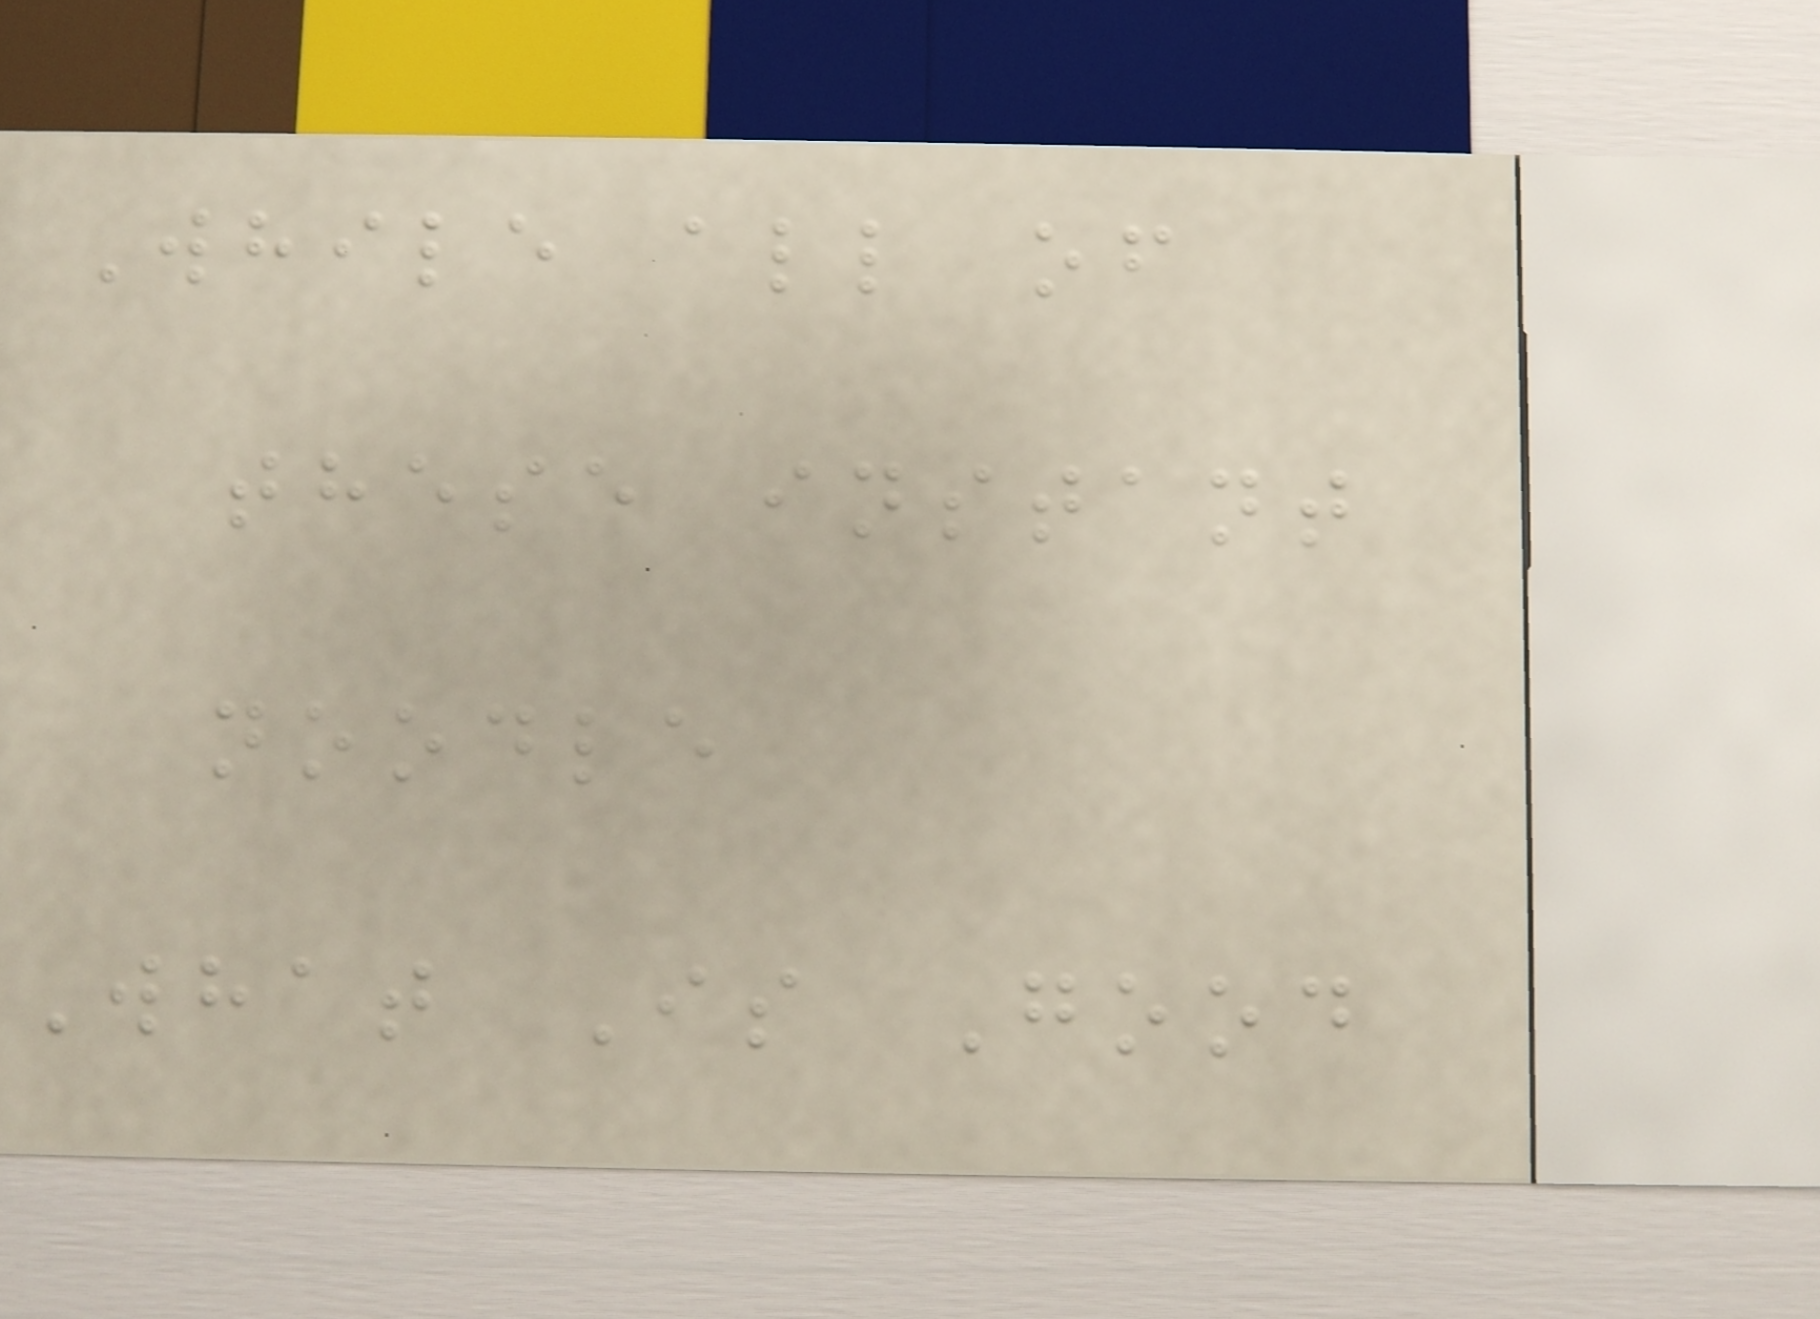While all of
these instant
noodle
What Is Good
